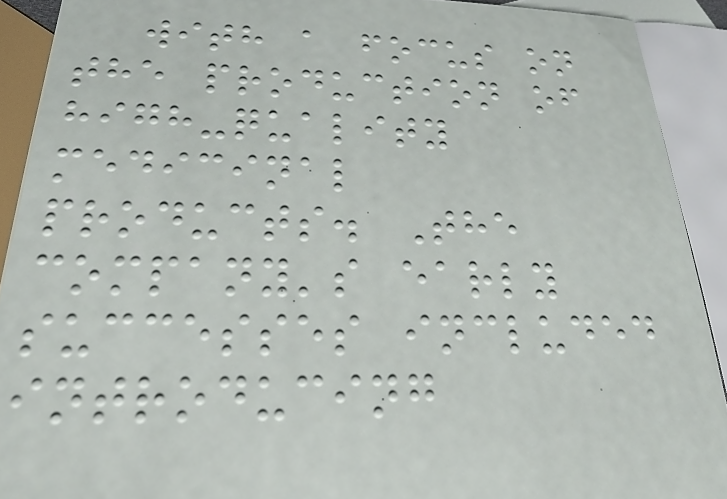with a focus on
the production of
high-quality
medicinal
products. The
company's early
successes included
introducing
